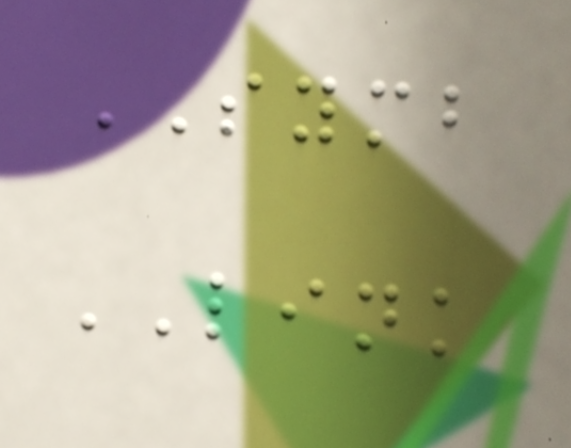SYMB
LINK
